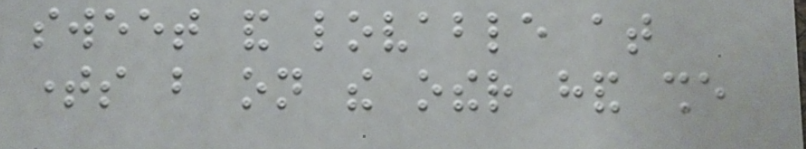sweet and lovable at
times but on the other hand she
